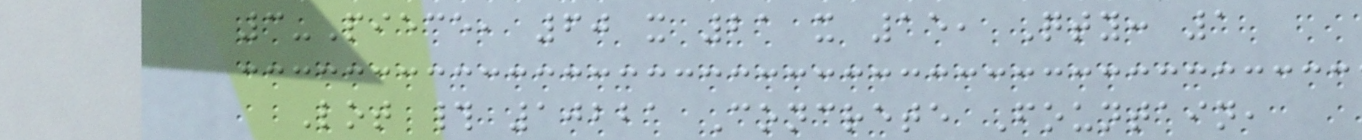3-Piece, 60 x 21 x 15, Qty: 1
Lot # 10221 Concrete Fountain,
